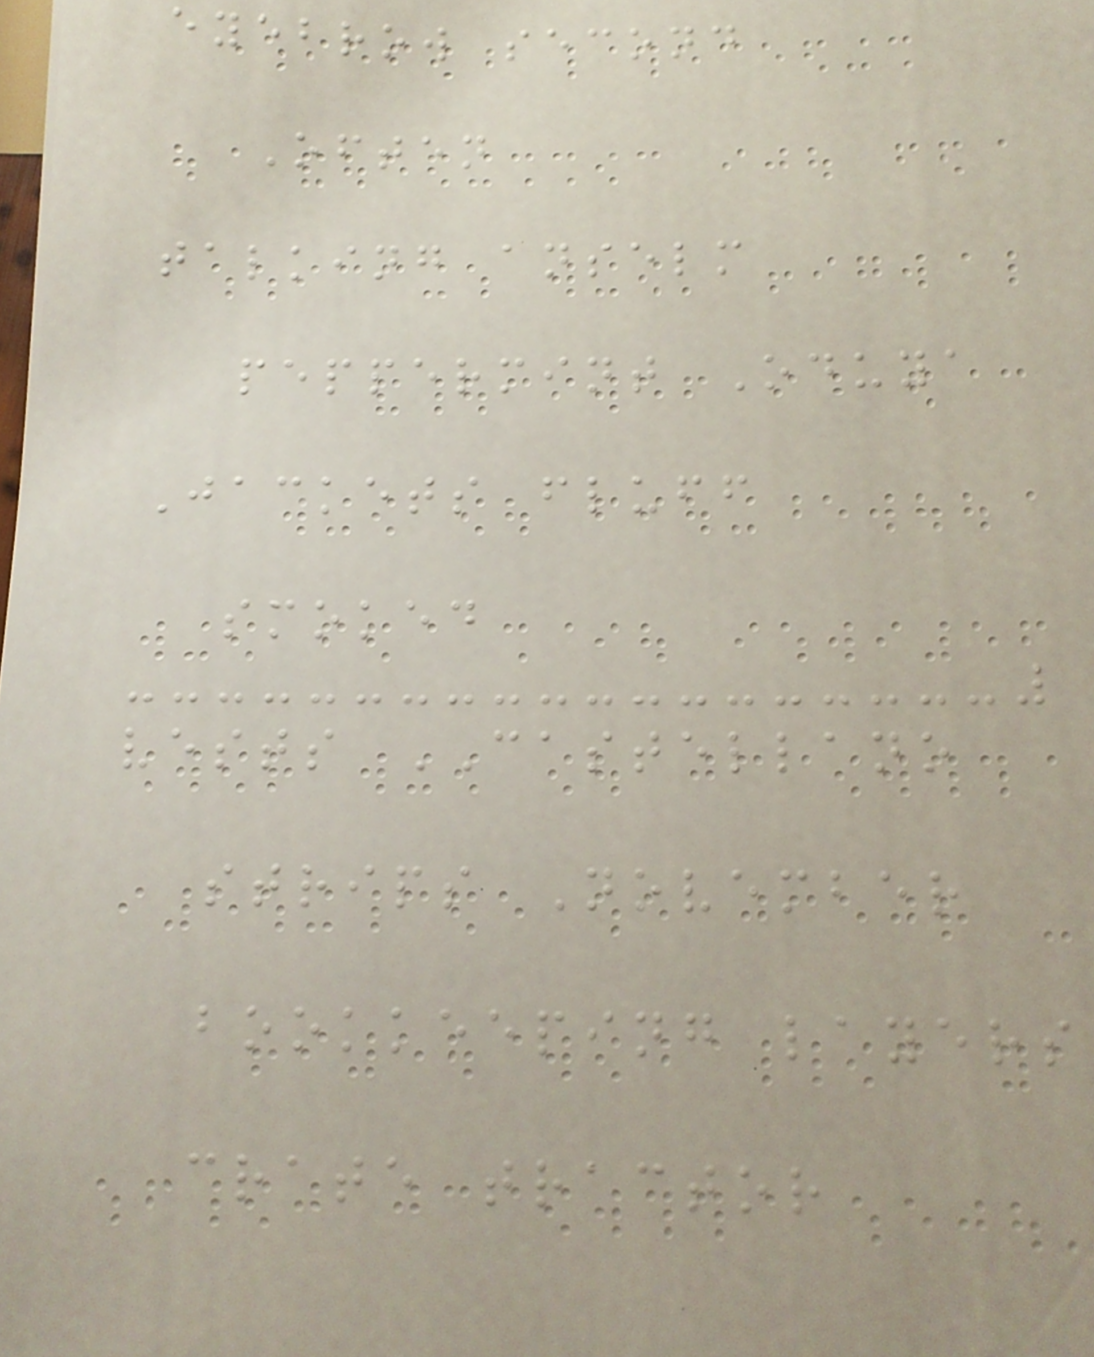eyebrow second
Often
talking anselm
peppermint Oduya
Jackets fluff
smoked
vests CASTELLANO
strips November
bookkeeping layers
crate tractor
